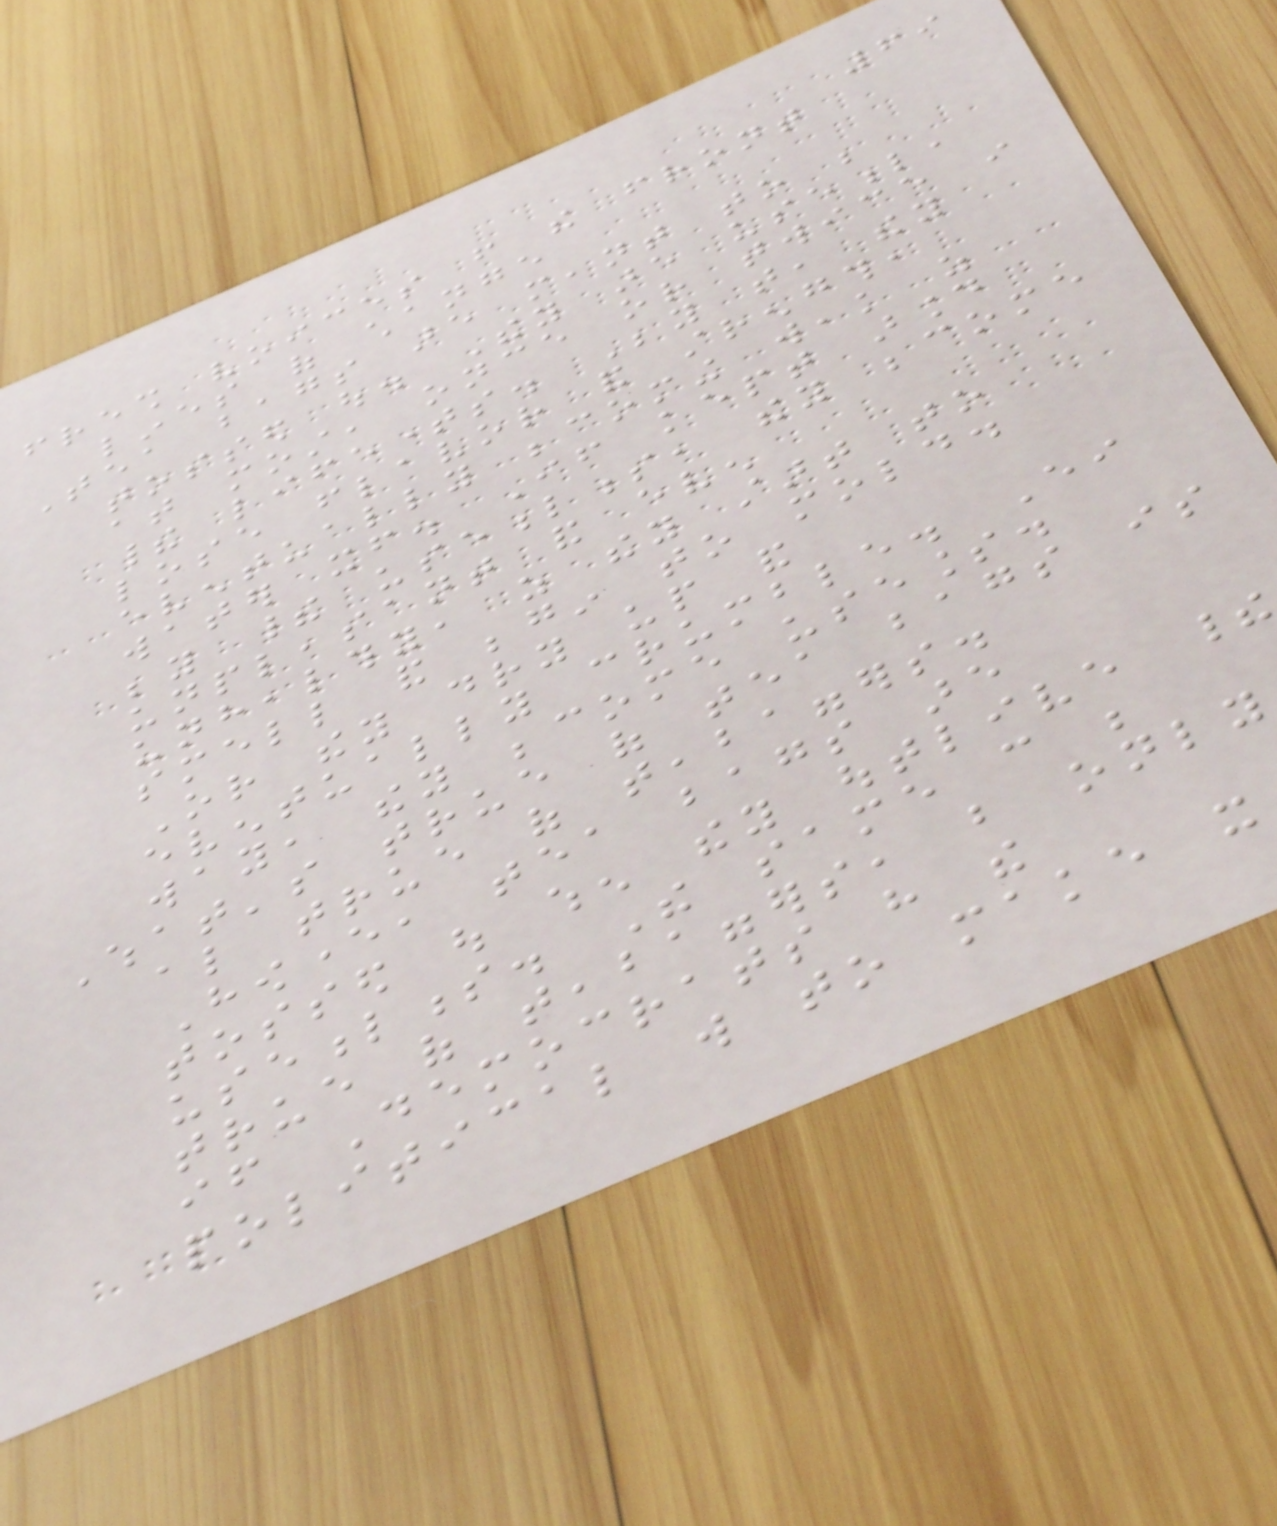69
fresh voices from the front
lines of change
Tea bags are meant to be
tossed out. They are useful,
at most, once or twice in
their lifetimes. Beyond that, they
lose flavor and strength,
eventually becoming weak as
water itself. If kept around
beyond their usefulness, they become
unpleasant and even
unhealthy, as they start to
smell and begin to mold.
Or they dry up and
eventually crumble. Either
way, they become useless.
What's true of tea bags is
also true of teabaggers.
However, tea bags are
tossed out when they outlive their
usefulness. The same can be
true of teabaggers, but only
if Democrats have the
political will to make it
